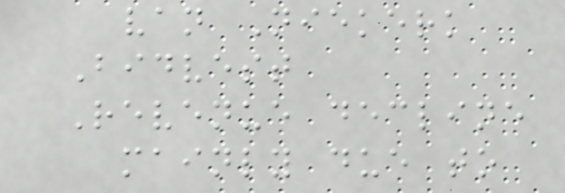van Niekerk
Bidvest
Revenue decline
mainly due to
